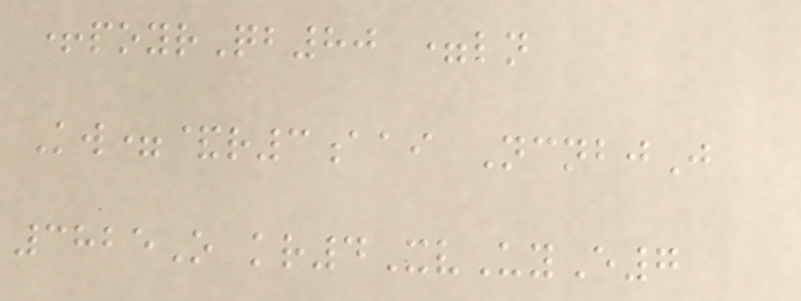+poyrQb80 =ln
Kw=&r3aai NcnbjJ
3825O kr4XvUyE7
